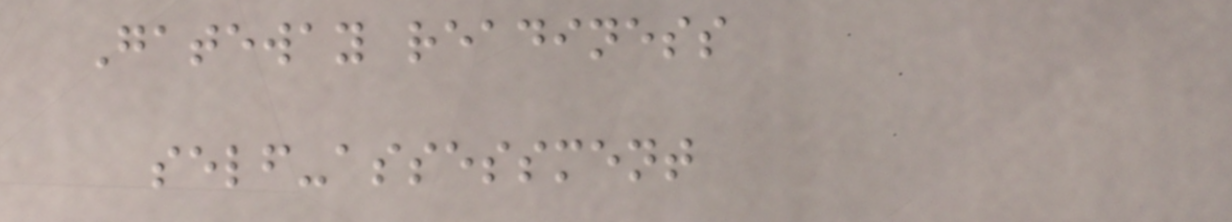Gateway readiness
self-assessment
